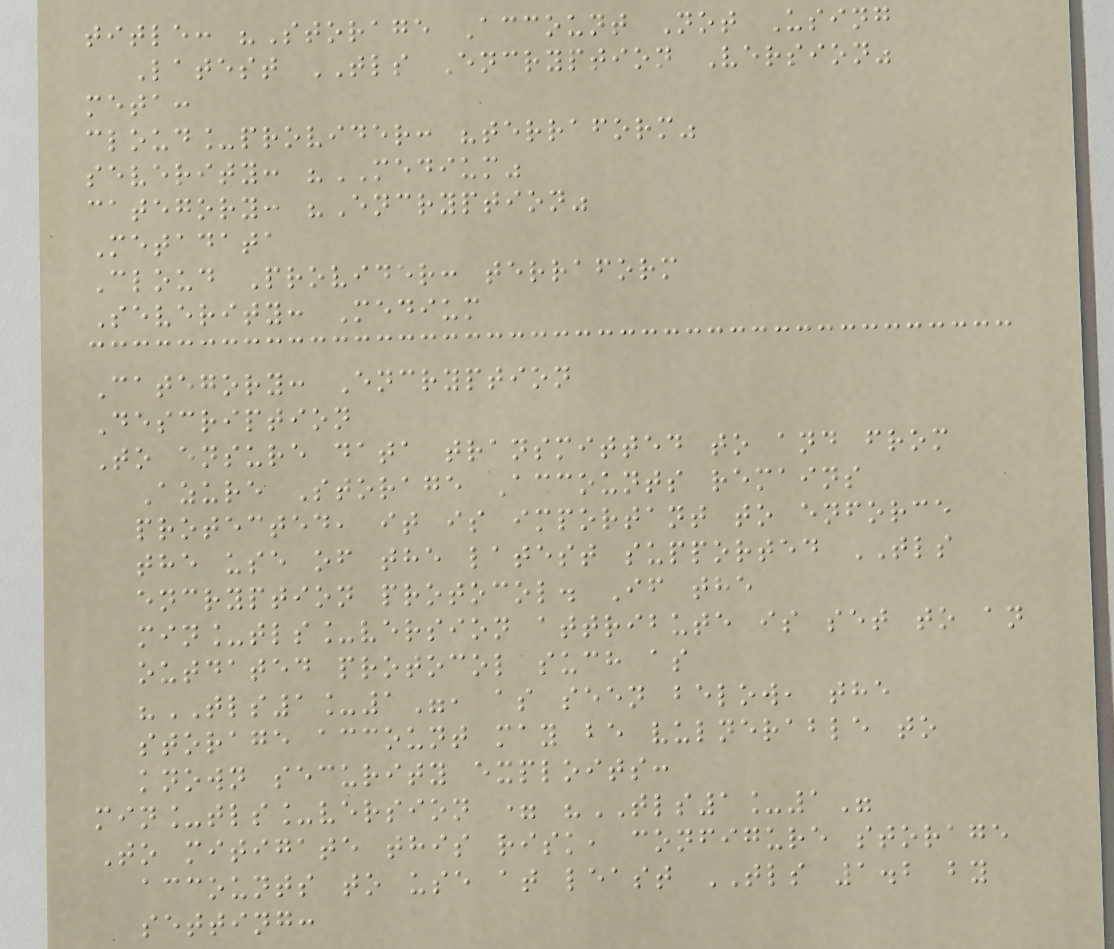title: "Storage Account Not Using
Latest TLS Encryption Version"
meta:
cloud_provider: "terraform"
severity: "MEDIUM"
category: "Encryption"
Metadata
Cloud Provider: terraform
Severity: Medium
Category: Encryption
Description
To ensure data transmitted to and from
Azure Storage Accounts remains
protected, it is important to enforce
the use of the latest supported TLS
encryption protocol. If the
min_tls_version attribute is set to an
outdated protocol such as
"TLS1_1", as seen below, the
storage account may be vulnerable to
known security exploits:
min_tls_version = "TLS1_1"
To mitigate this risk, configure storage
accounts to use at least TLS 1.2 by
setting:
